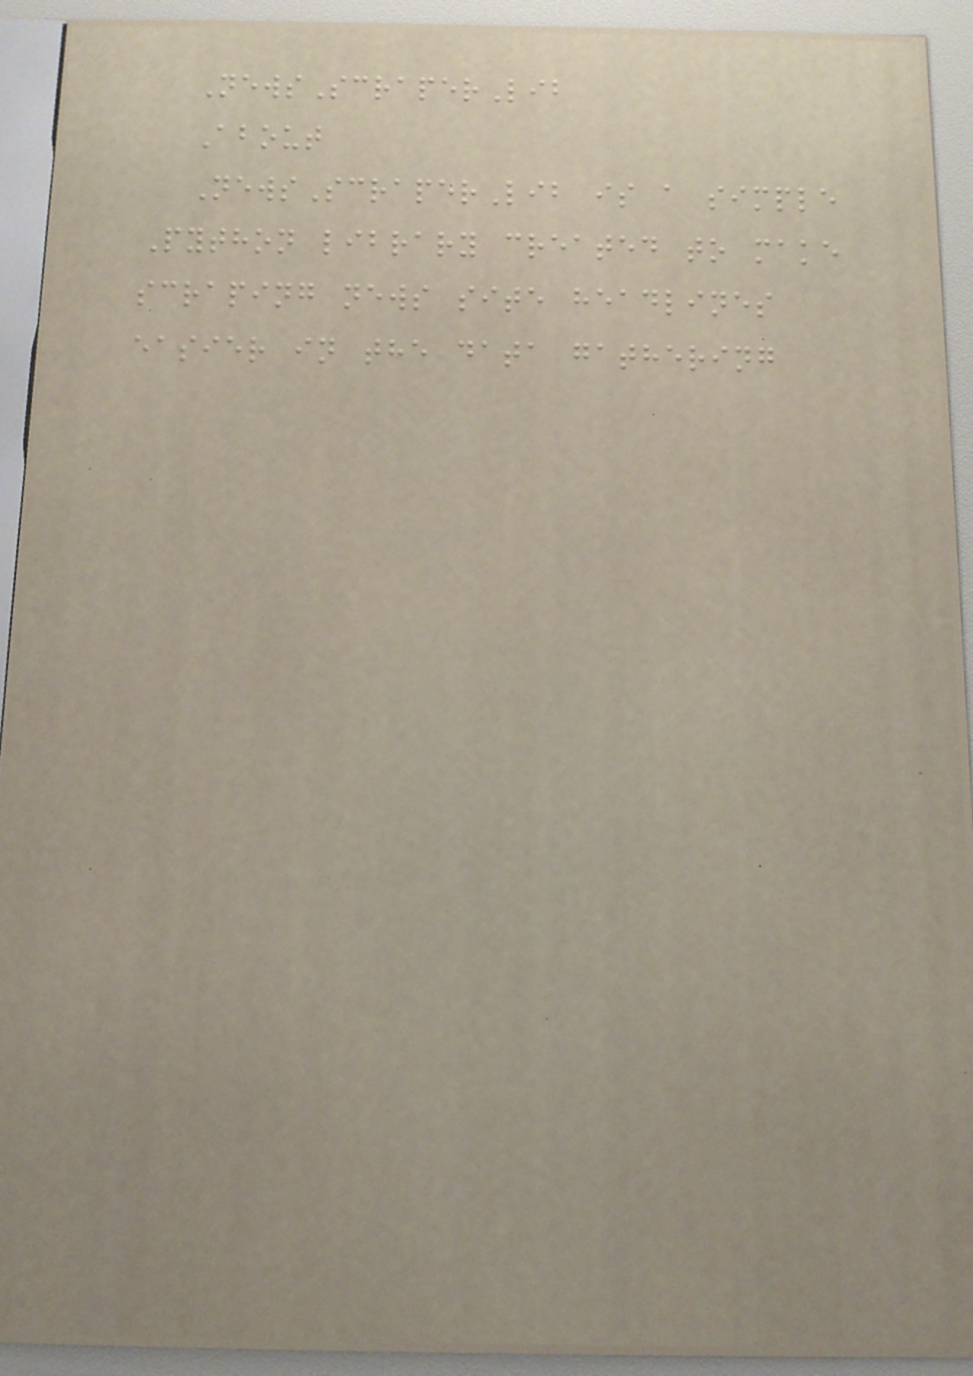NewsScraperLib
About
NewsScraperLib is a simple
Python library created to make
scraping news site headlines
easier in the data gathering
